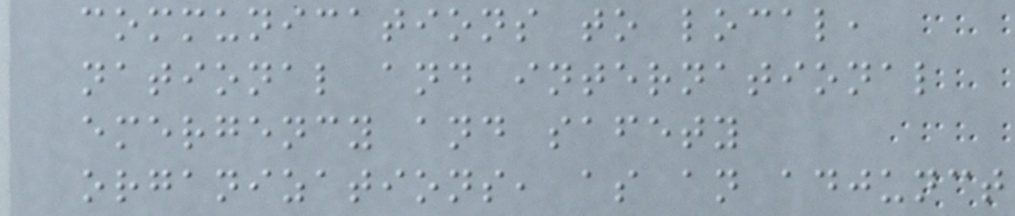communications to local,
national and international
emergency and safety
organizations, as an adjunct
